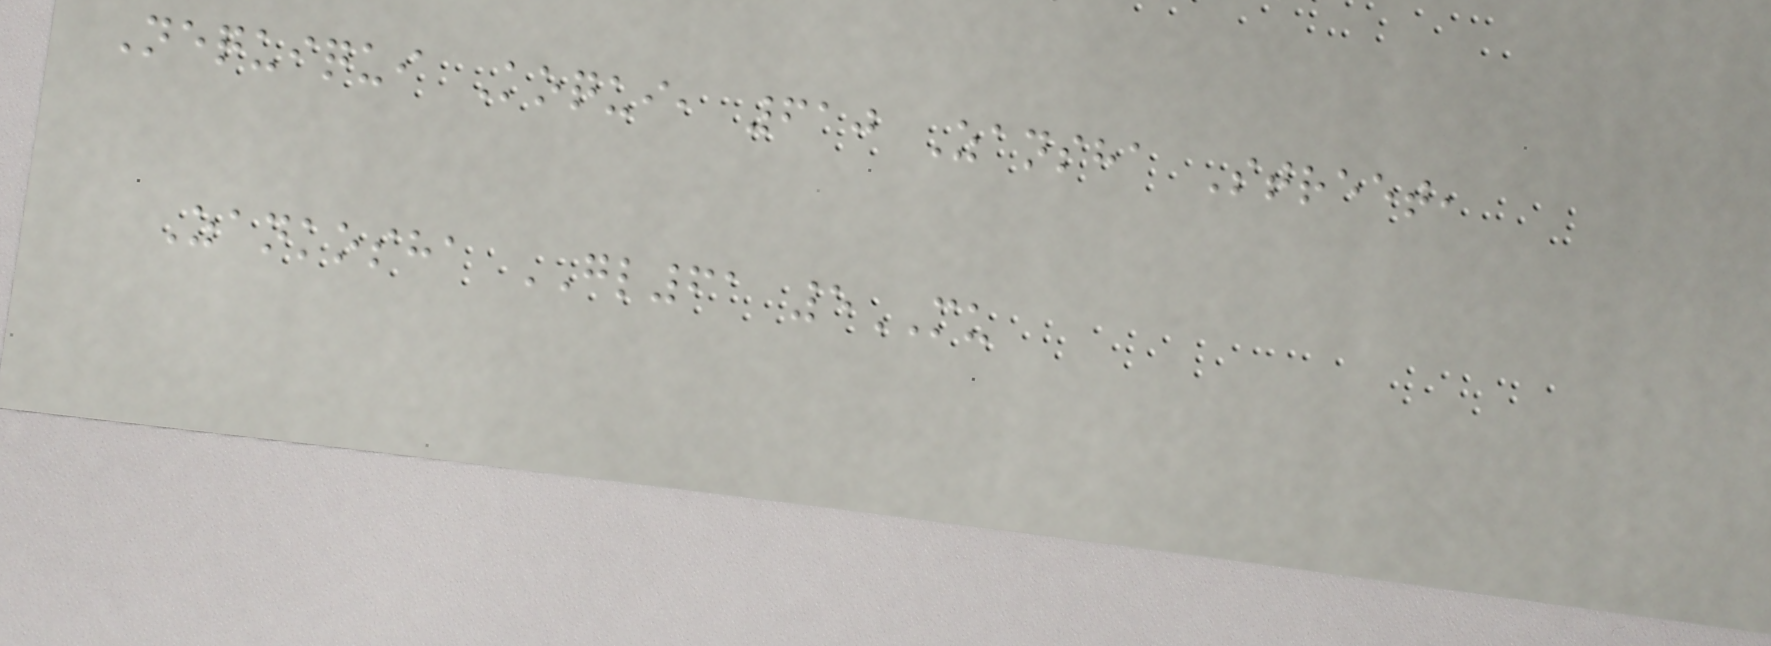Nequiqui Koqui, 610 Zansha Street,
Zankosha GL61 5MU
